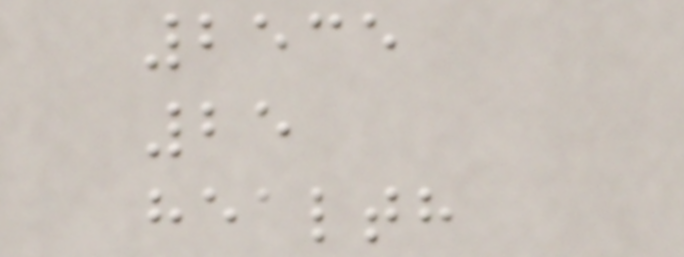2535
25
health
